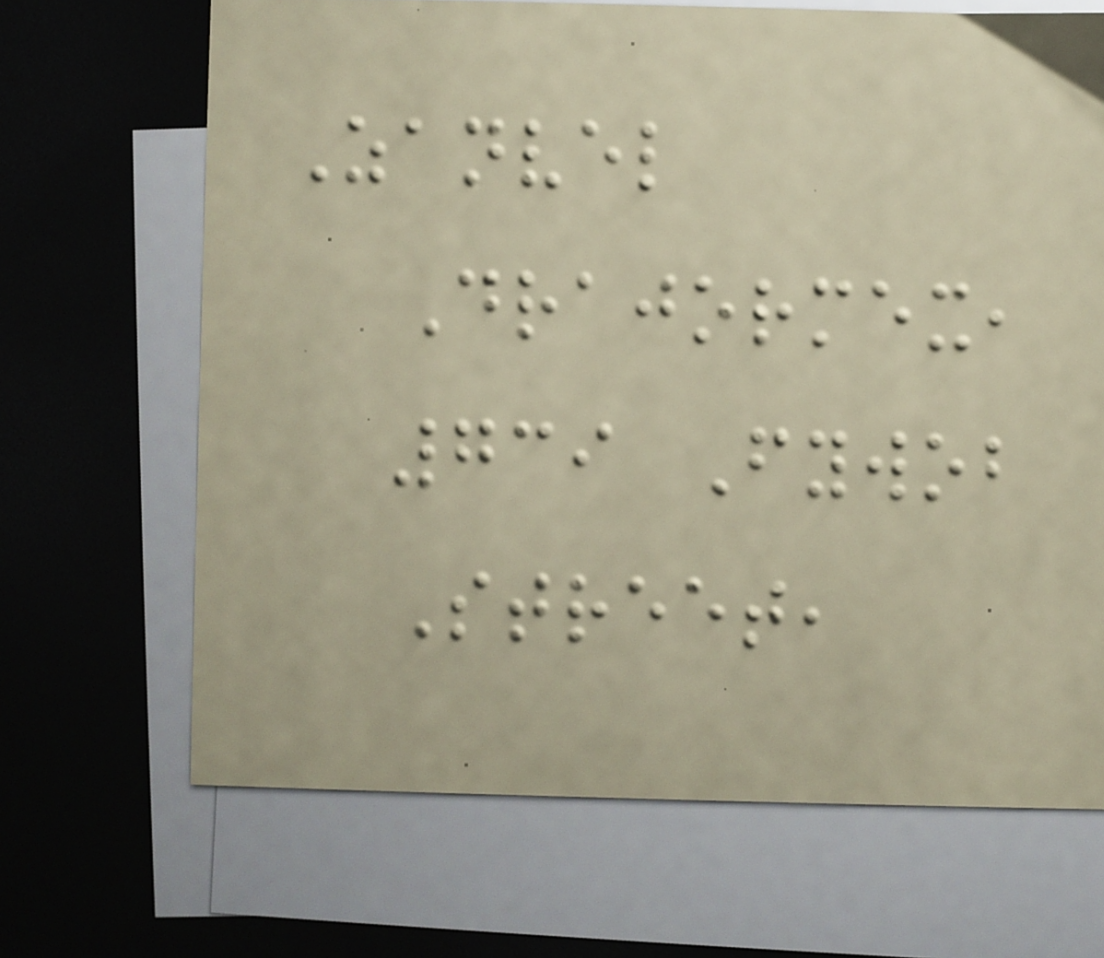Zanvel
Drajormex,
739 Fywob
Street,
